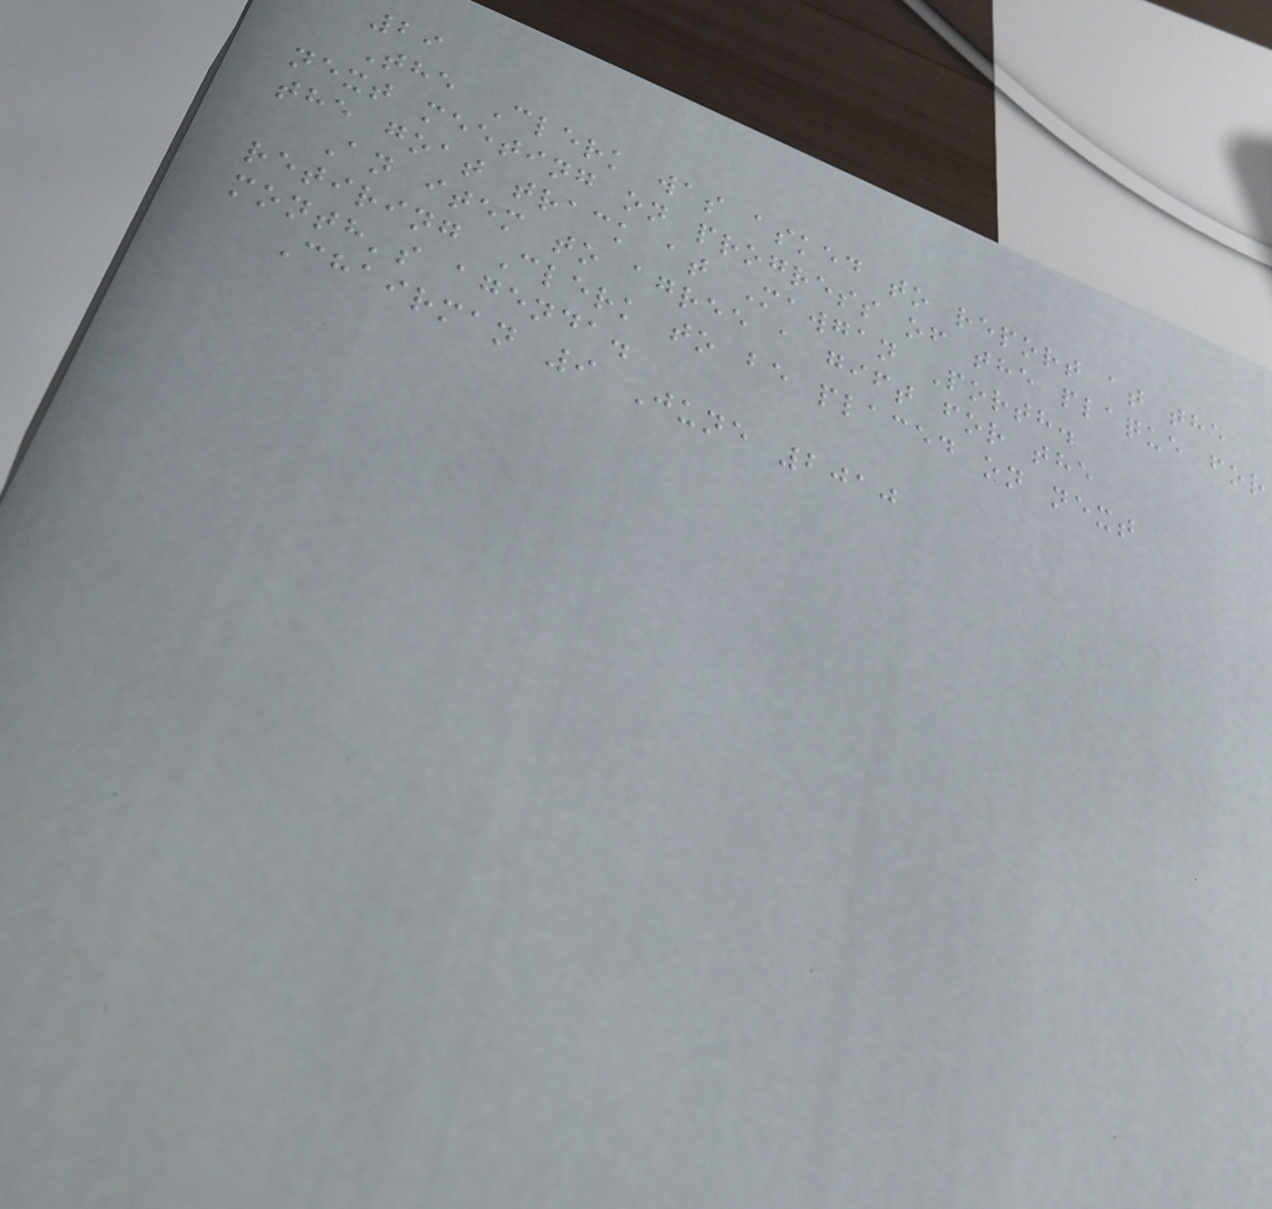29
The Clerk was asked to report at the
next meeting on progress of the plaque for
the goat track at Mawgan Porth.
An item to agree a gift for the
retiring Clerk to be placed on next
month's agenda.
Chairman 9 June 2010
